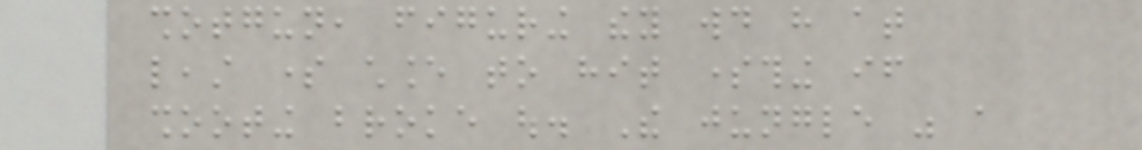shotgun, figuring they would have at
least some chance to hit something if
shooting broke out. The jungle was a
